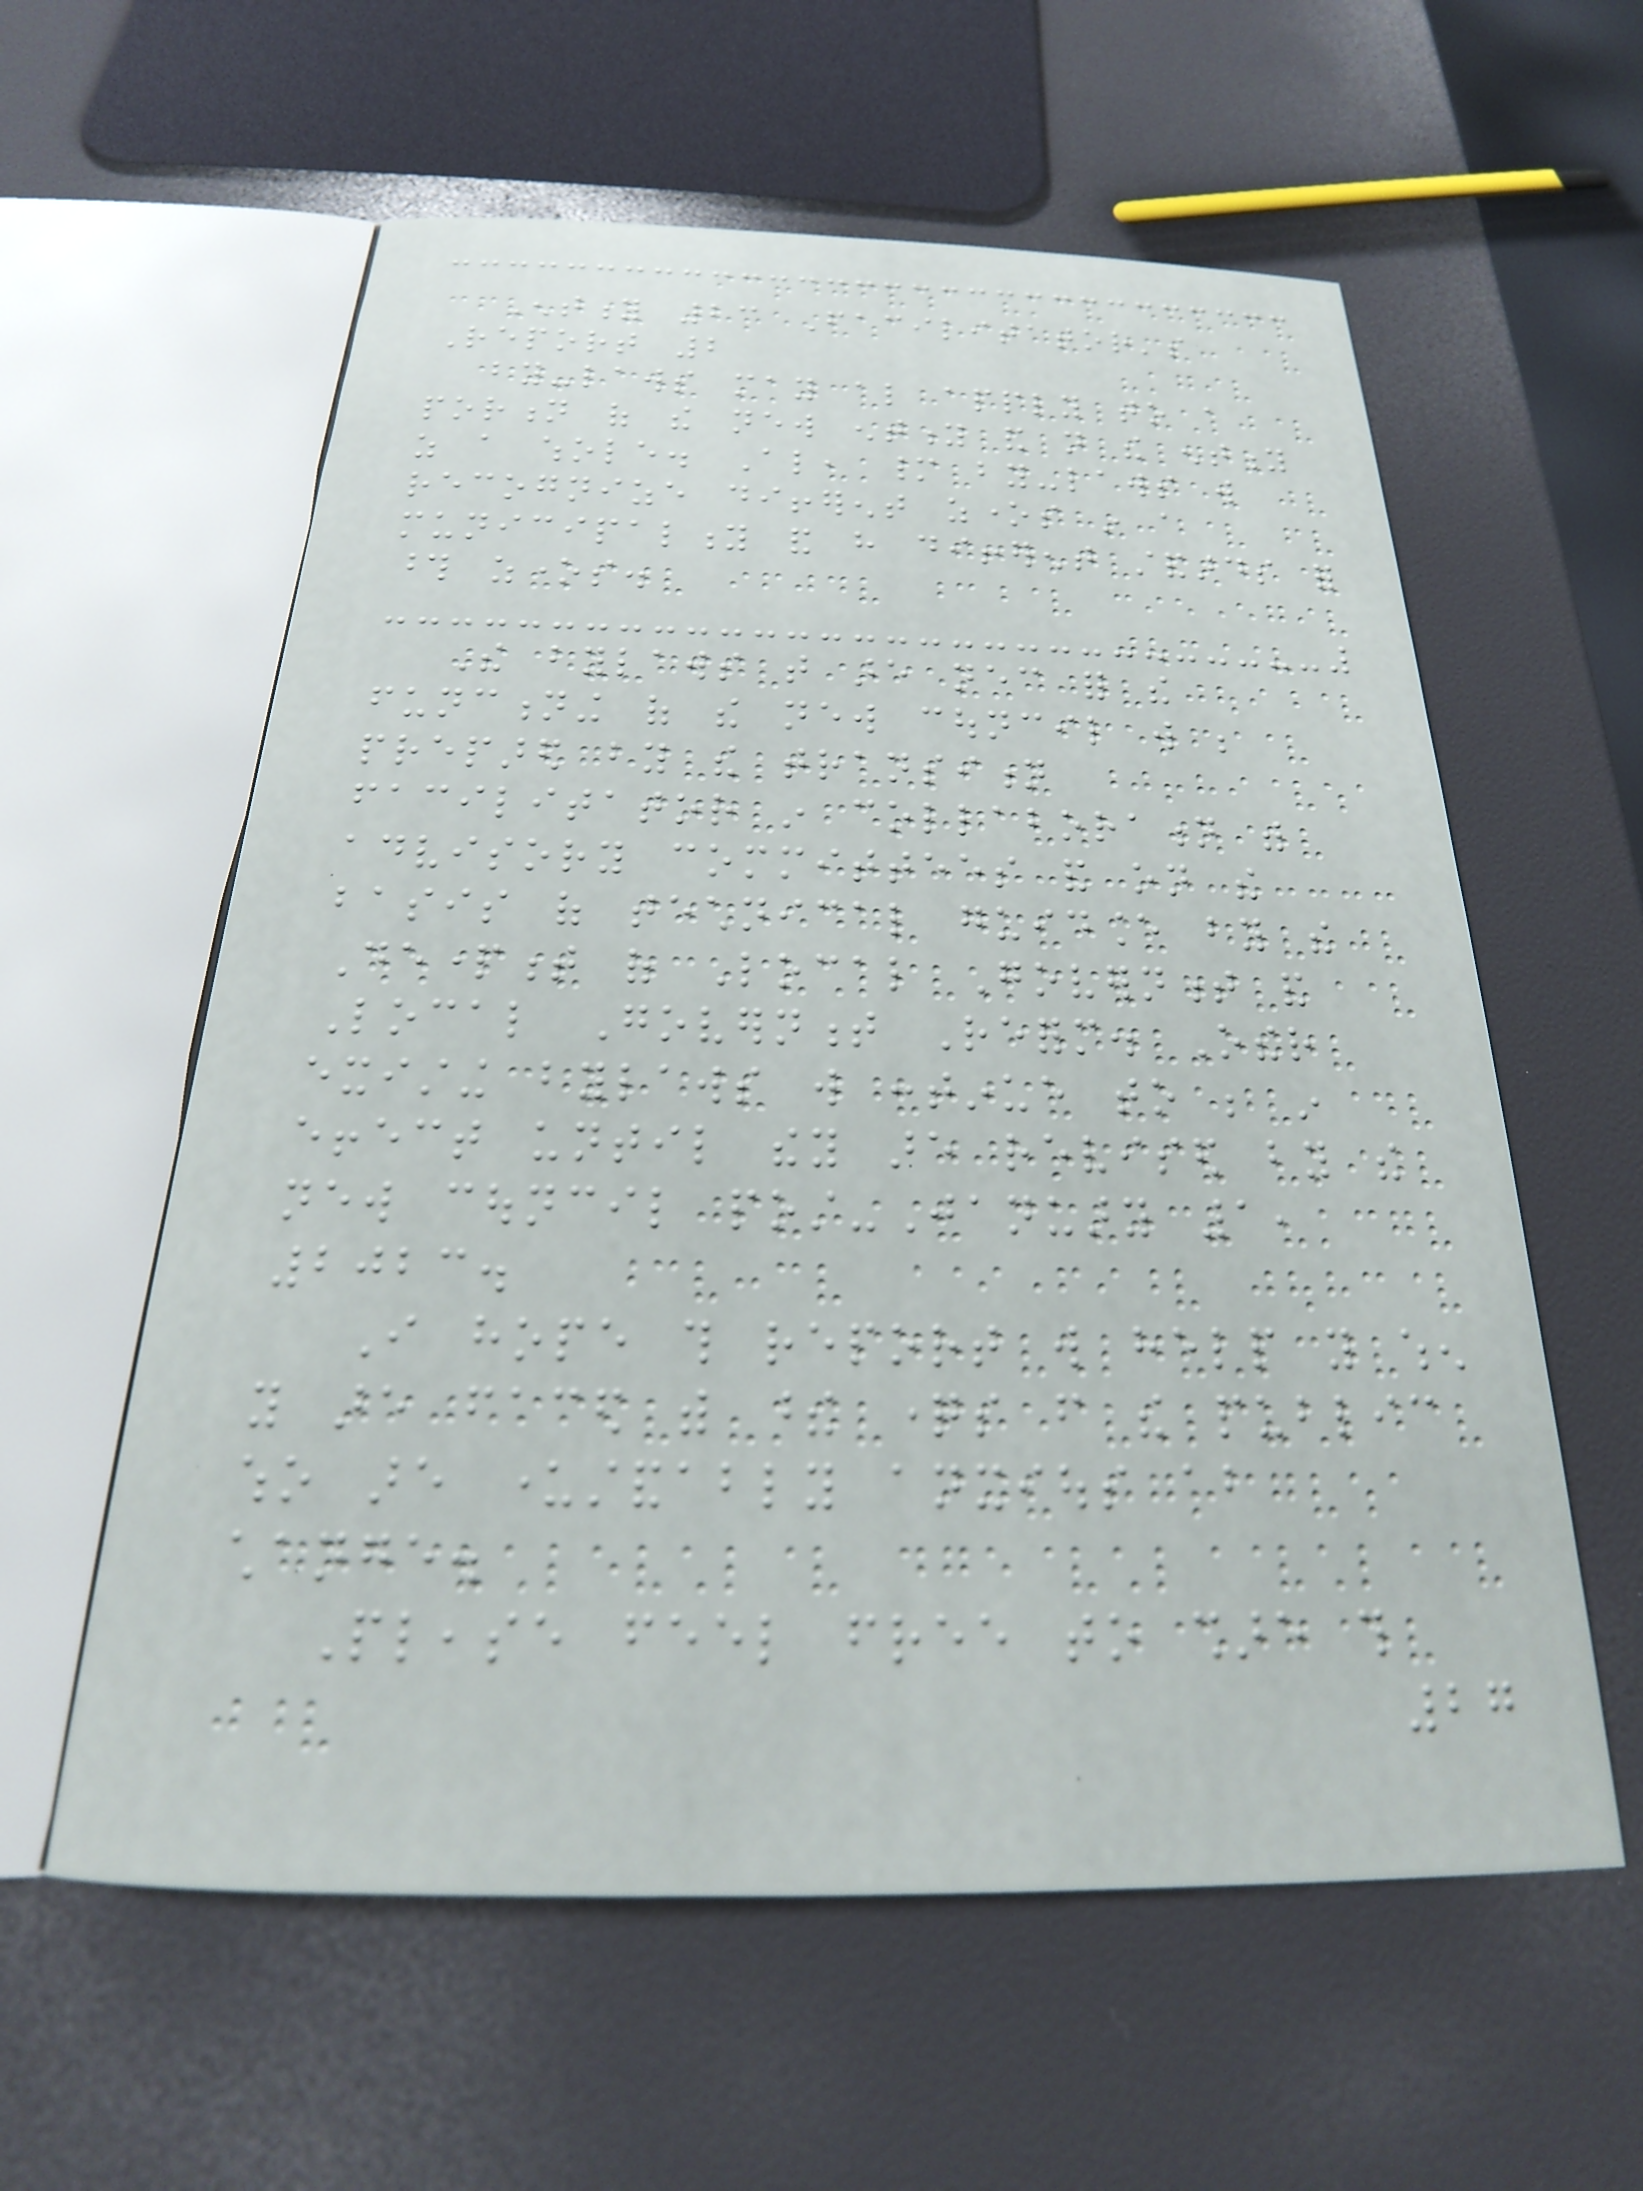Entity 23 Facilitator's
Report 2
by-laws may also apply to a
portion of the new entity and not the entity
as a whole. Also, many by-laws will
recognize different zones in a
municipality and have different standards for
those zones.
The bylaws that are necessary for the
functioning of the new council will be
prepared by the transition
facilitator in collaboration with
advisory committees and on the
basis of technical guidance by the
Department of Local Government and
Local Government Reform. Other
existing bylaws will continue to be in
effect until they are revised by the
new council post-January 1,
2023.
I hope this report will help you when
you are faced with these questions from the public
who are understandably anxious about
change.
Please feel free to share this
27
